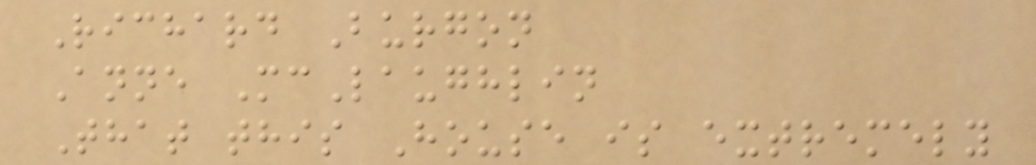Richard Burgon
Anne McLaughlin
That this House is extremely
